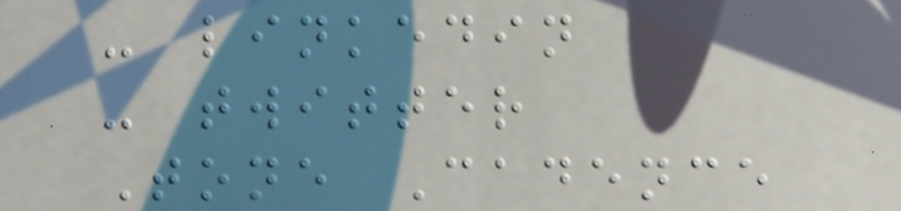- linkedin
- twitter
Tone Cadence
